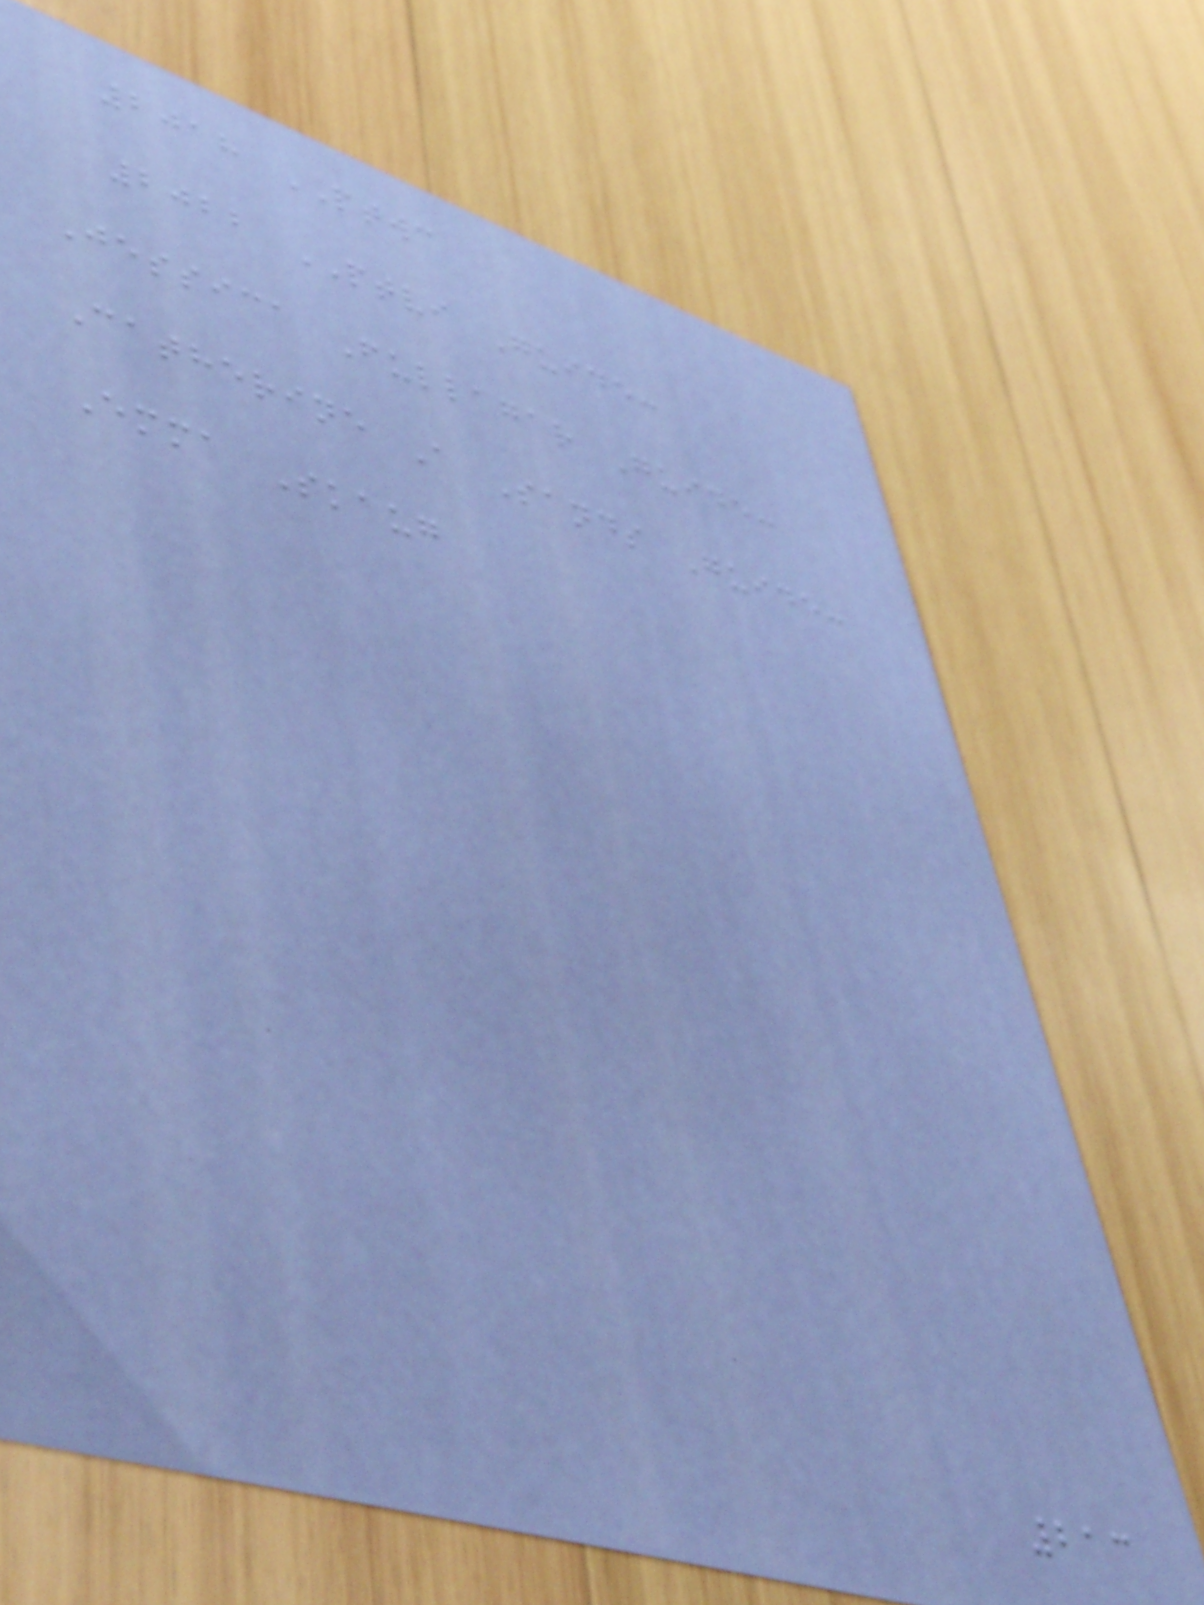2018 PTWC
2022 PTVI Guide:
Jessica Fullagar Guide:
Catherine A Sands Guide:
Emma Skaug
213
